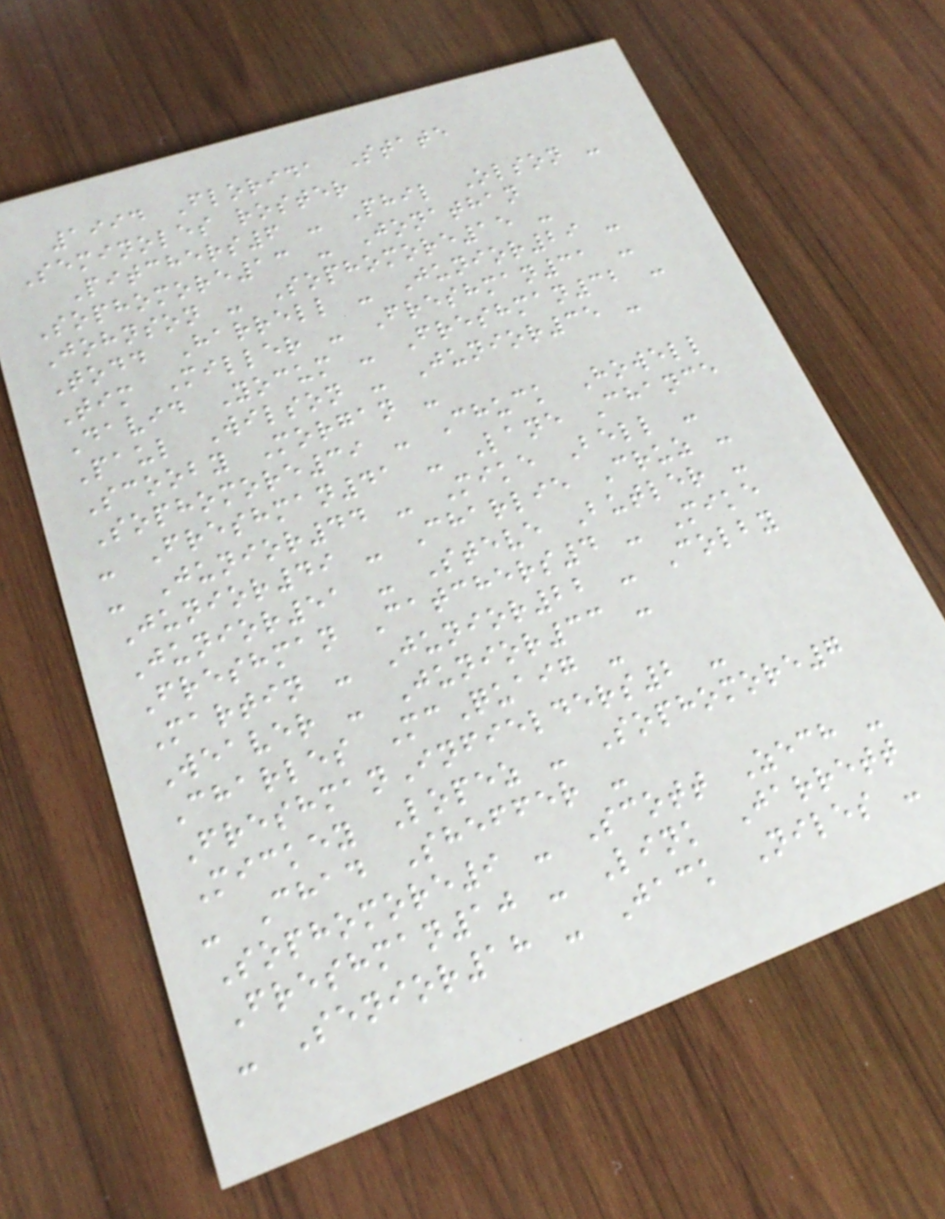1994 Florida State
Seminoles roster
Pitchers6 - Phil Olson -
Sophomore13 - Jonathan
Johnson - Sophomore15 -
Todd Harrell - Junior29 -
Tim Miller - Freshman31 -
David Yocum - Freshman32 -
Paul Wilson - Junior35 -
Scooby Morgan -
Sophomore39 - Chuck Howell
- Freshman41 - Lane Chance
- Junior44 - Mike Bell -
Junior49 - Charlie Cruz -
Junior51 - Steve Butler -
Freshman Catchers4 - Mike
Martin - Junior22 - Colby
Weaver - Junior33 -
Charles McQuaig -
FreshmanInfielders2 -
Mickey Lopez - Sophomore7
- Chad Sheffer -
Sophomore9 - Scott Zech -
Freshman10 - Link Jarrett
- Senior18 - Jack Niles -
